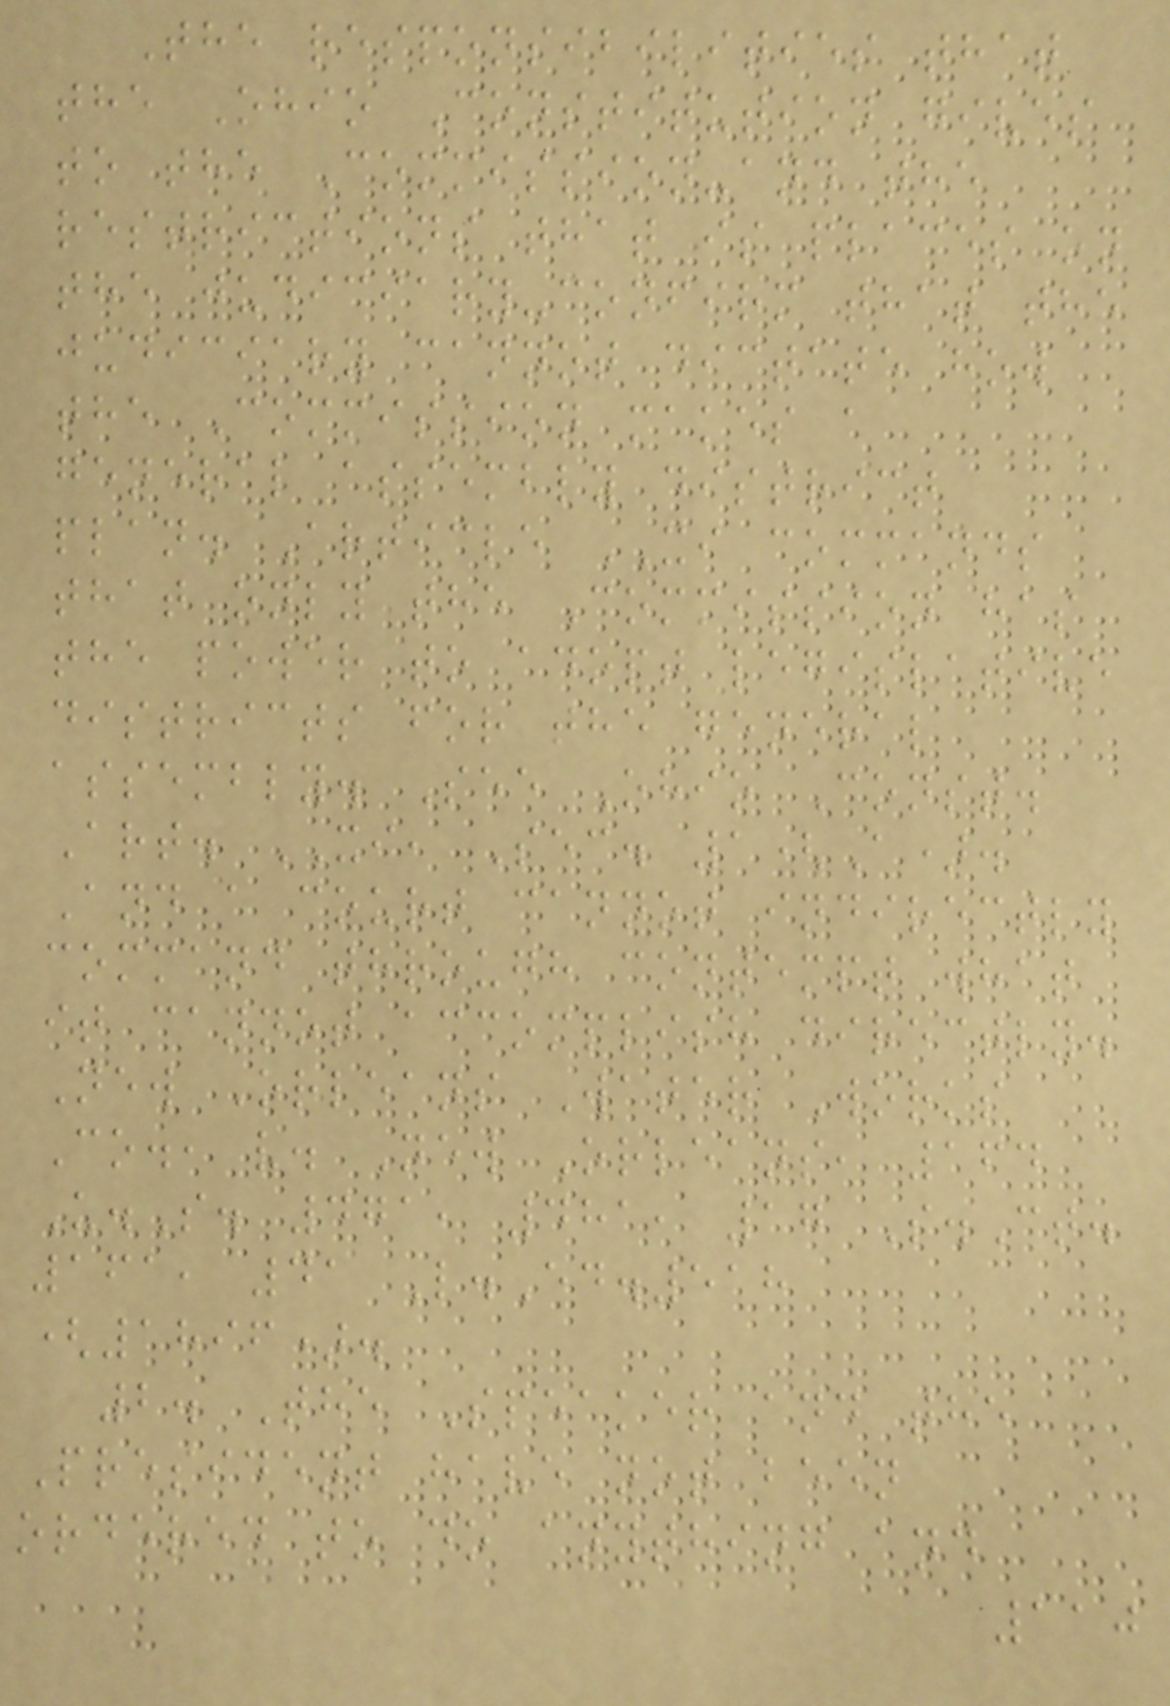The responsibilities that
the Ohio Constitution gives
to the Commission-and the
restrictions that is places on
the judiciary-confirm that the
judiciary cannot dictate how
the Commission makes a
general assembly district
plan. Article XI commands
that only the Commission has
the power to adopt legislative
districts for the general
assembly. See Ohio Const.
Art. XI, Sec. 1(A).
And a court cannot indirectly
command through contempt what
it cannot accomplish directly.
New Orleans Water Works
Co., v. New Orleans, 164
U.S. 471, 481, 17 S.Ct.
161, 41 L.Ed.518
(1896).
2. The Speaker and the
President have not been
ordered to do anything and
110
